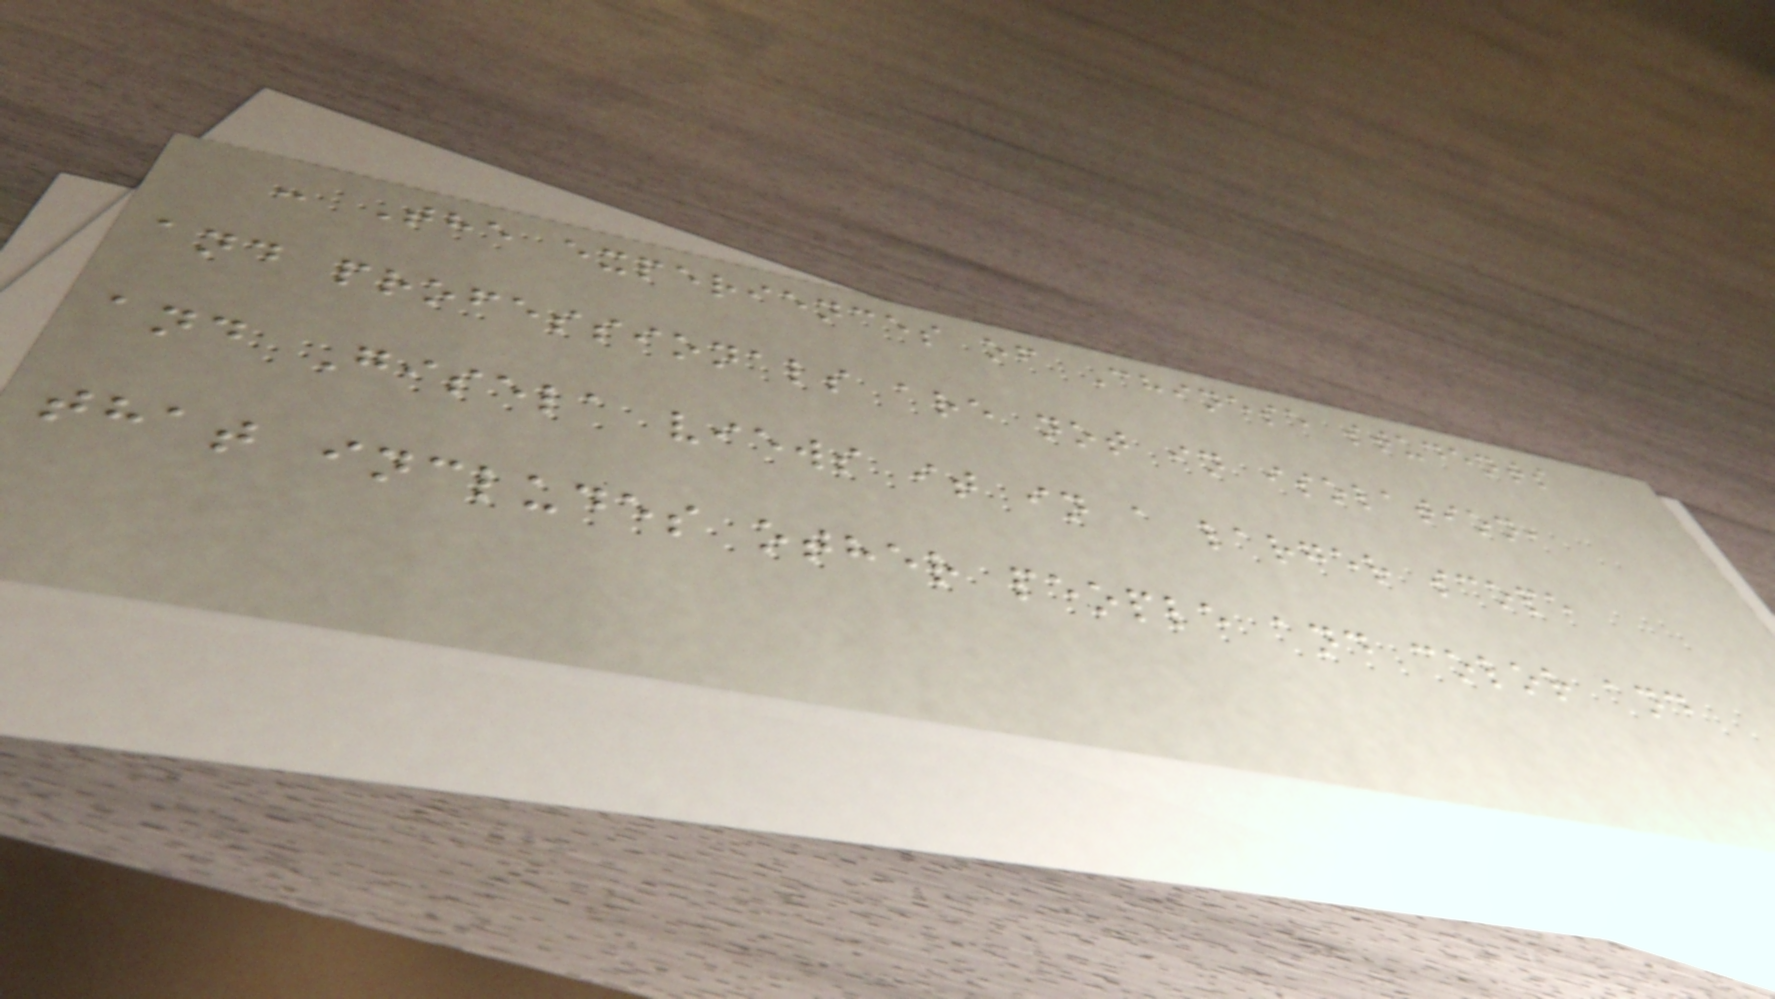- The experiences of Chinese students
and professionals are not in isolation,
and Gisela views it in a larger scope
that includes other people and color and
